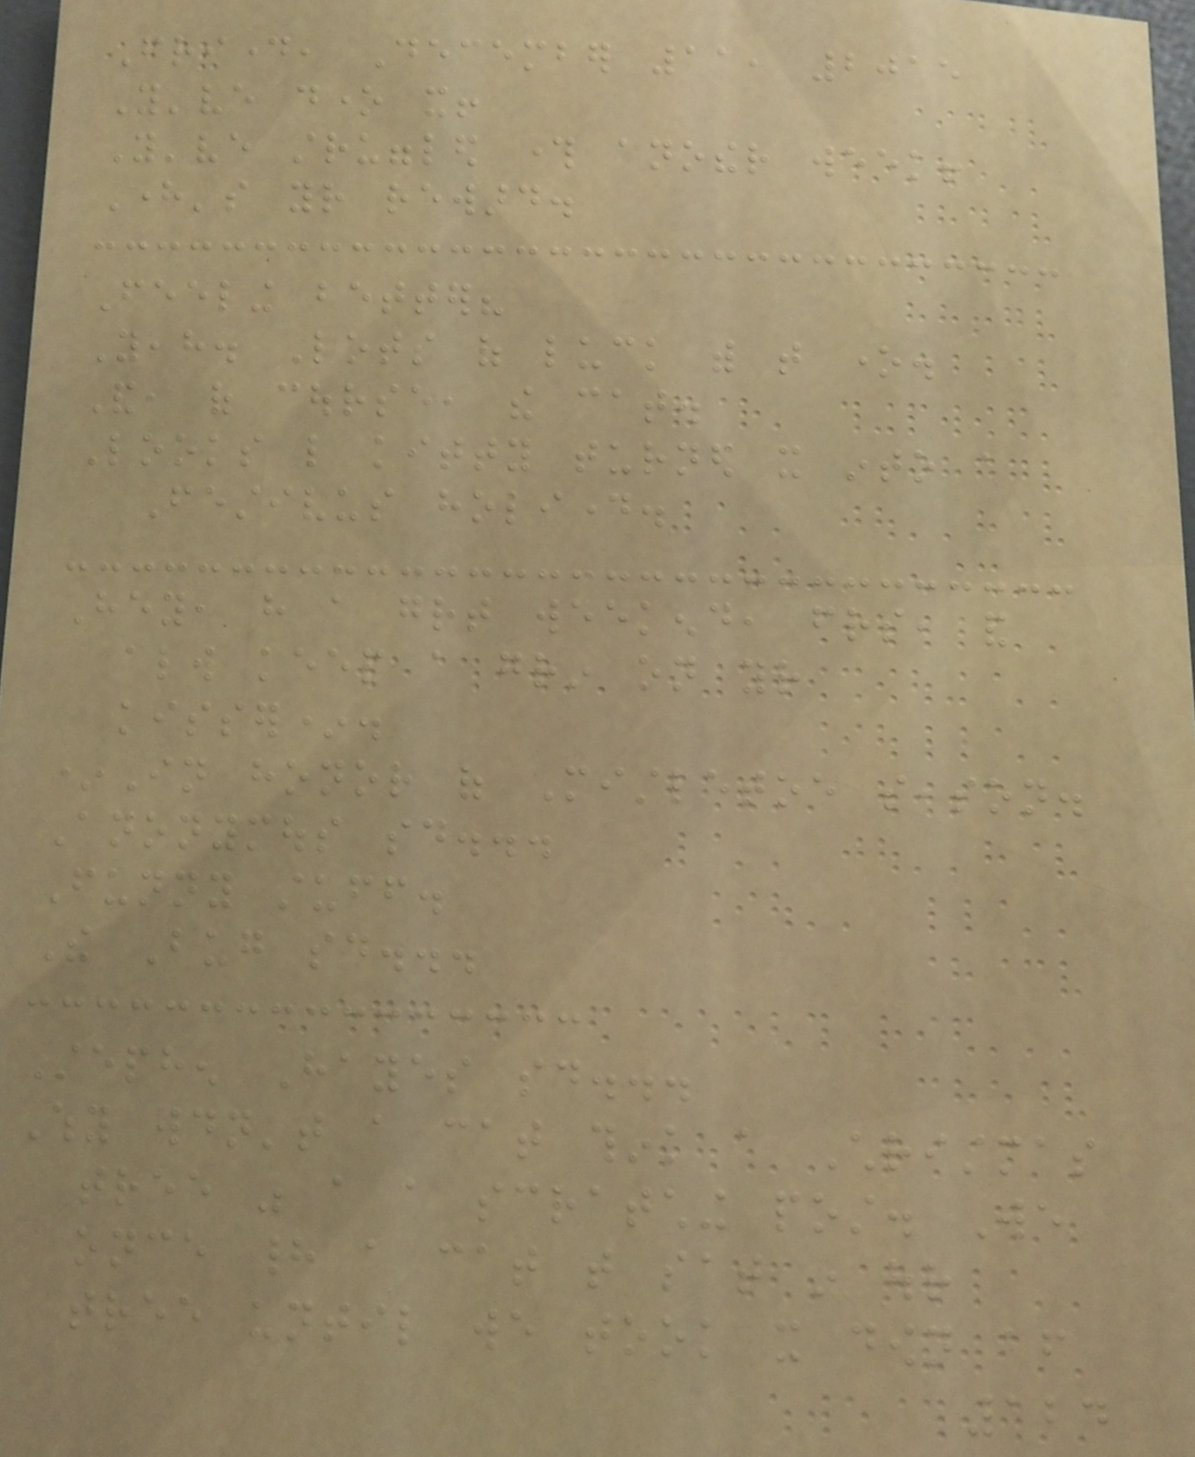Friday, December 11, 2015
You've done it!
You've struggled through another week!
Here's your reward.
Feeling better?
Yeah. Lots of luck with that one.
And, of course, the cat.
Looks like kitty turned it into a
Festivus holiday.
Hey, have a great weekend, friends, and
always keep a grin on your
kisser*.
*In honor of Mistletoe season.
Anonymous said...
Funny stuff.
The Bug said...
Stephen Hayes said...
Why wouldn't a cat think a Christmas
tree was a a scratching post. We
once had a cat that sat in our
tree until we took it down after
124
